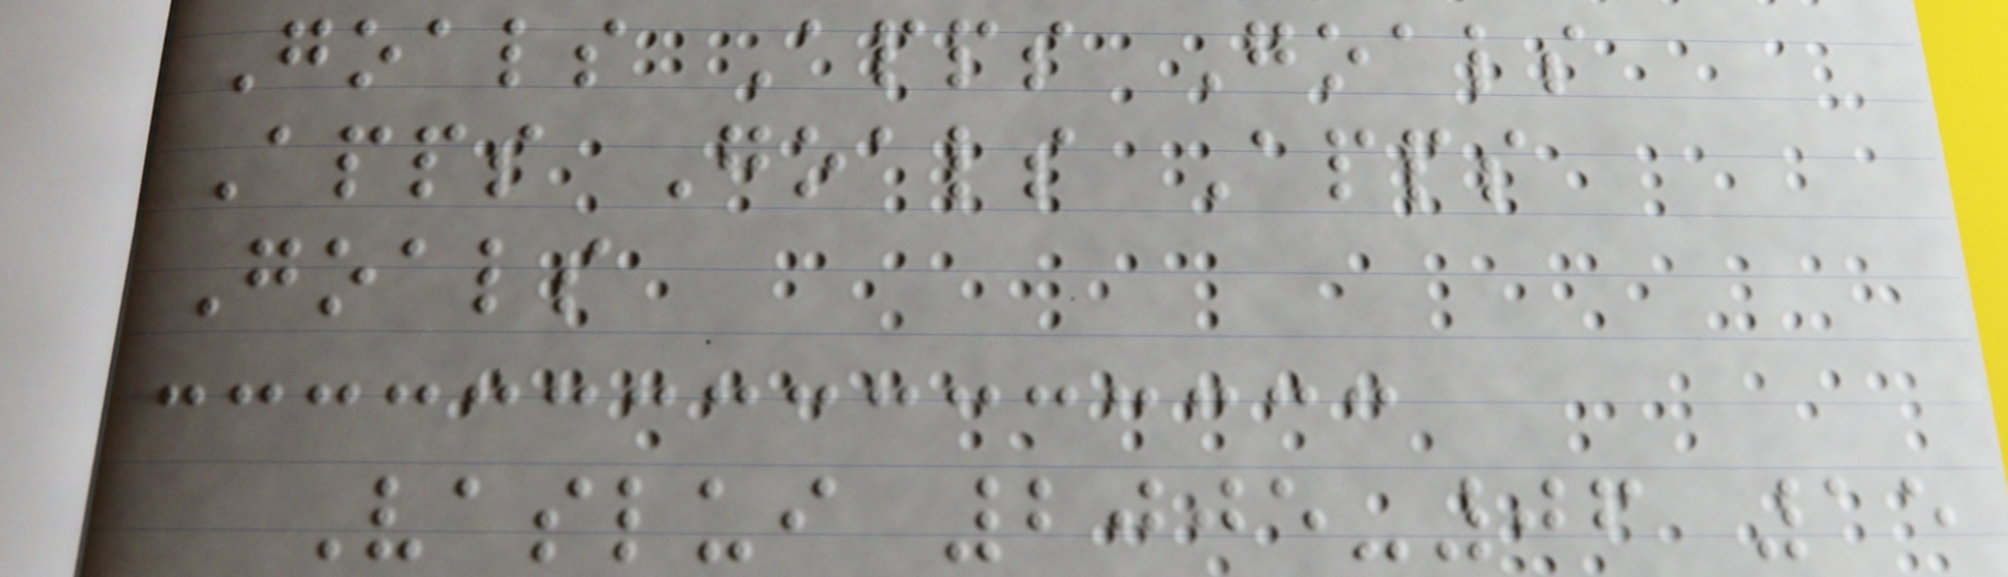Goals Apps Goals
Apps Goals Apps
Goals
Vaslui 2005-06 15
